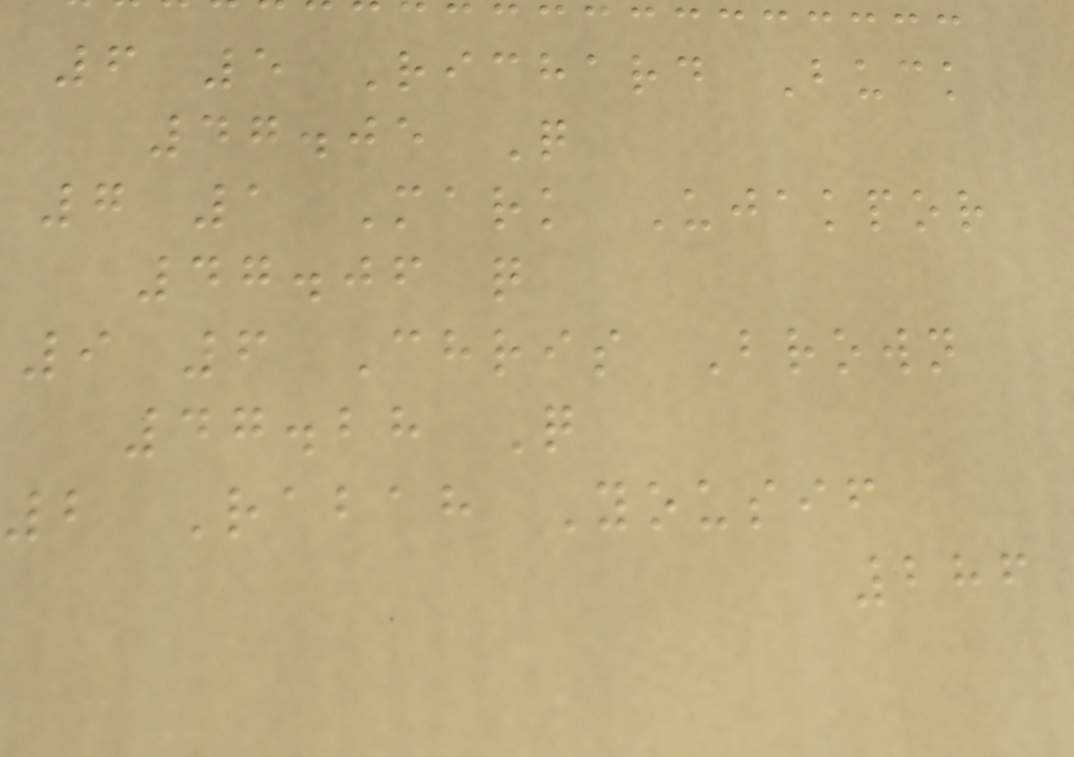6 5 Richard Buck
47.05 Q
7 1 Mark Ujakpor
47.06 q
9 6 Chris Brown
47.28 Q
2 Rabah Yousif
286
